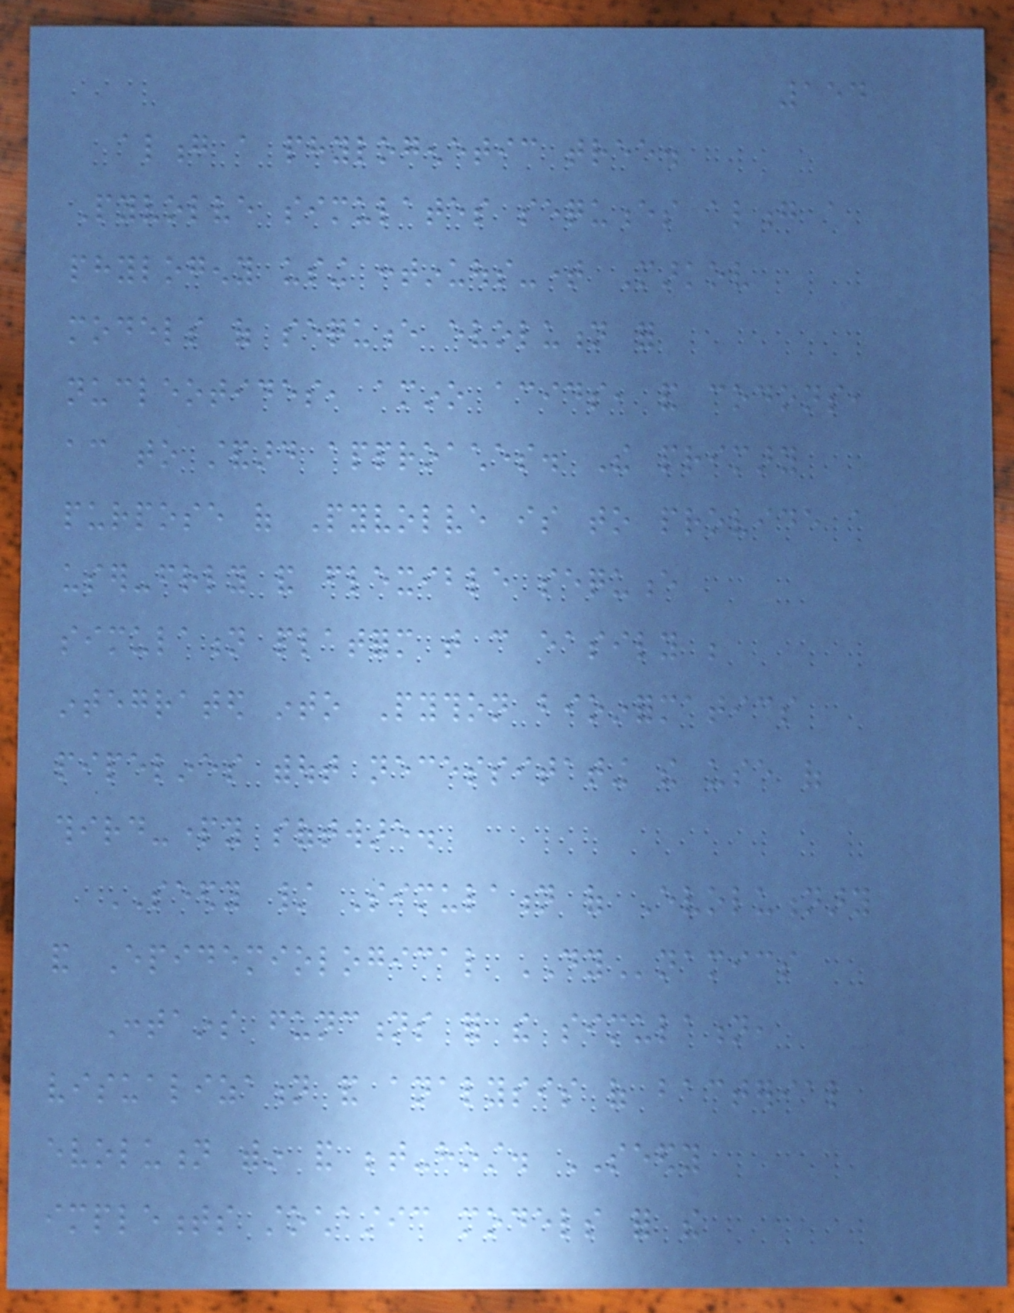154
along a phylogenetic tree.
Pyvolve simulates sequences along a
phylogeny using continuous-time Markov
models of sequence evolution for
nucleotides, amino acids, and codons,
according to standard approaches. The primary
purpose of Pyvolve is to provide a
user-friendly and flexible sequence
simulation platform that can easily be
integrated into Python bioinformatics
pipelines without necessitating the use of
third-party software.
SEEDY / Simulation of Evolutionary
and Epidemiological DYnamics
Contains functions for the simulation,
visualization and analysis of bacterial
evolution within and between-host. SEEDY
implements stochastic models for the
